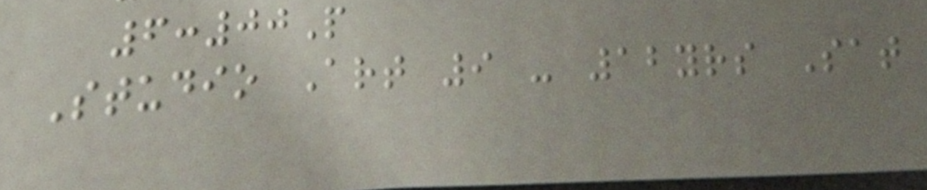6:00P
Studio Art 9 - 12yrs Sat
